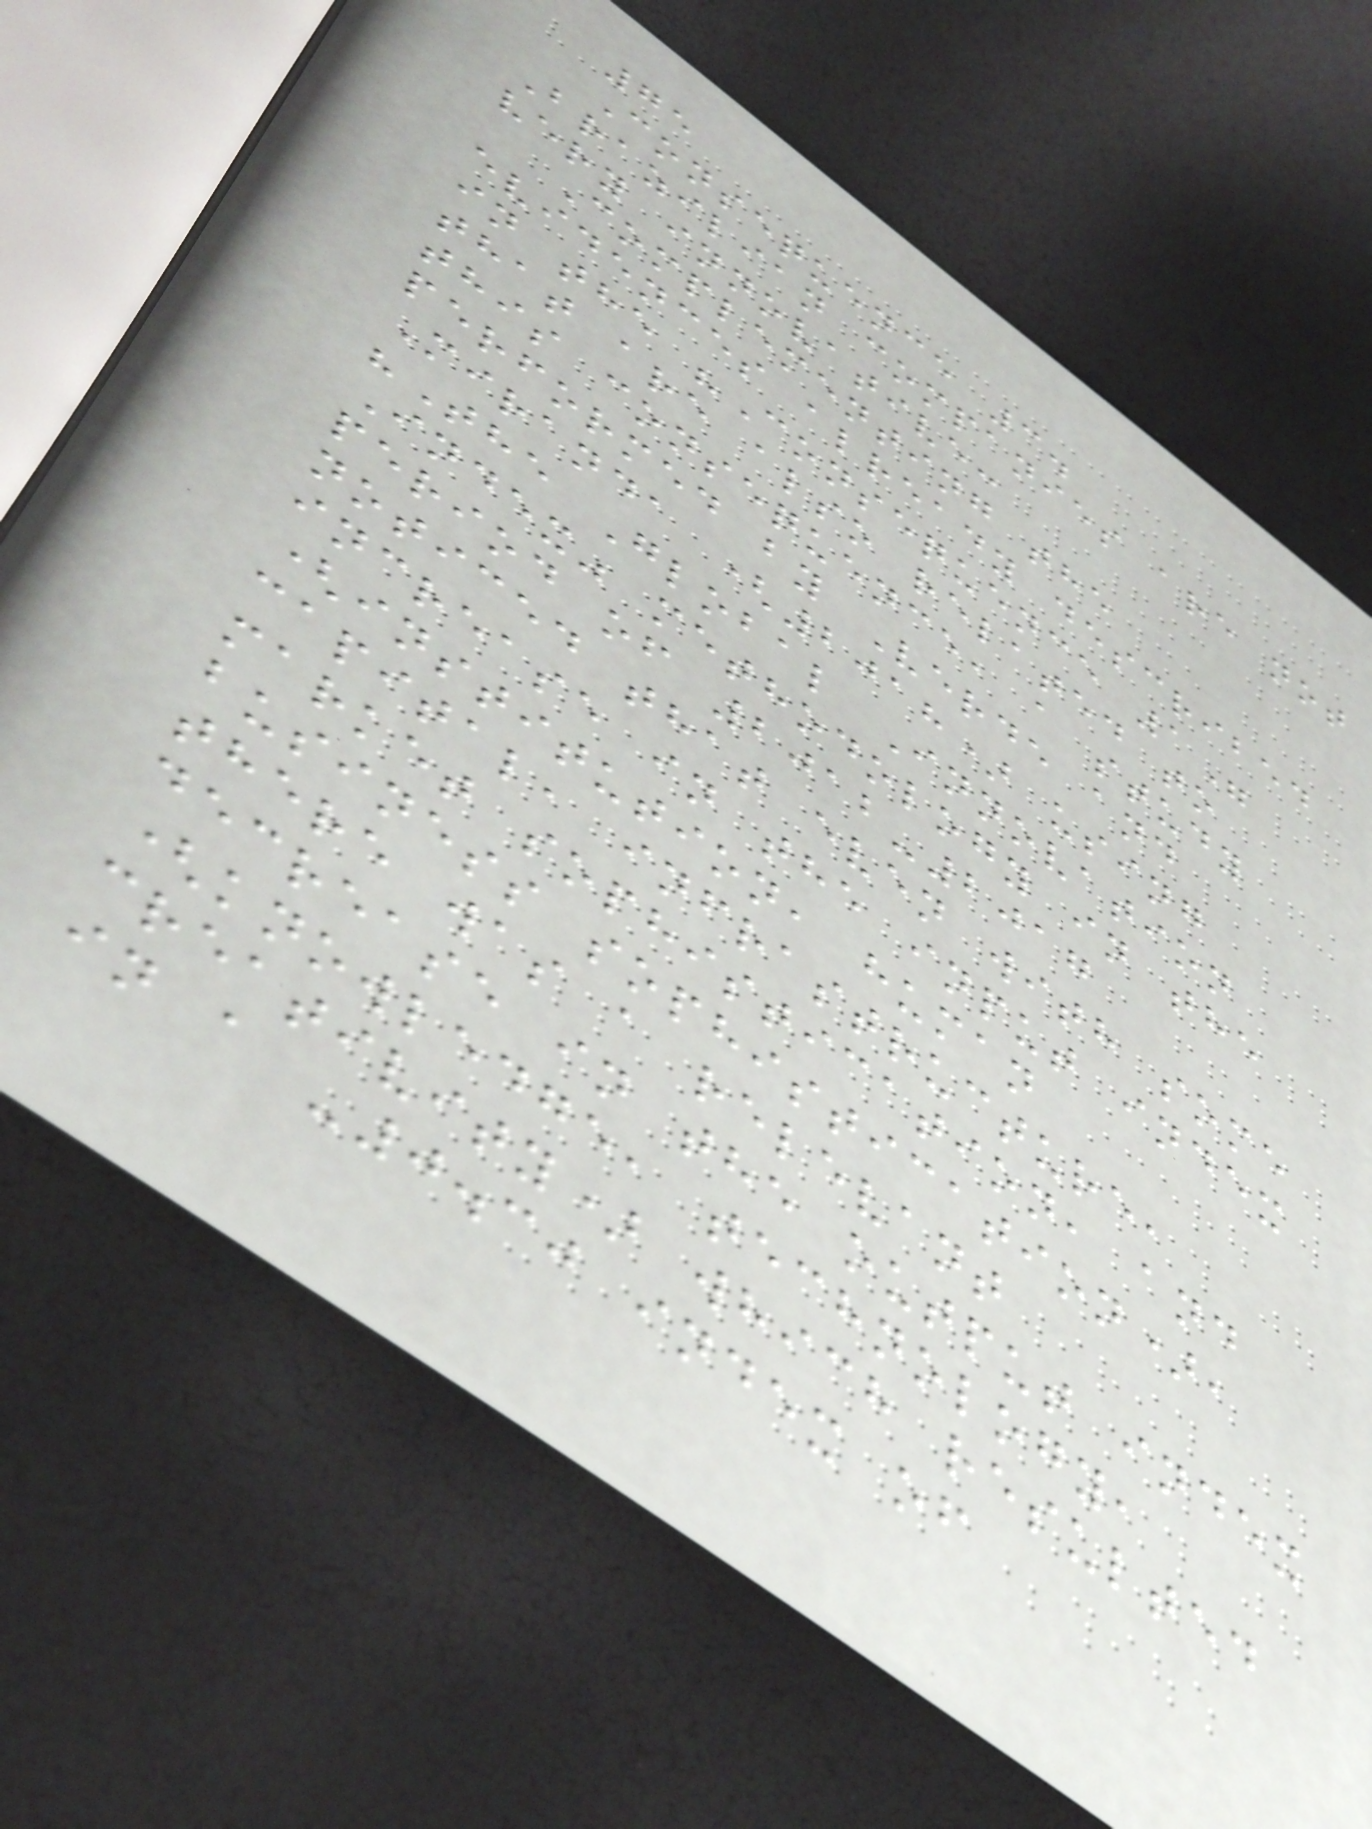75
Consequence 3.
Brazilian companies are not
very innovative:
Complementing the
evidences already described
in the "Consequence 1"
that are also related to
this consequence, a study
performed by Verde and
Miranda (2018) using
"The Global Innovation
Index" methodology in the
period of 2012-2017
noticed that even with some
increase in the input index
(institution, human
capital, infrastructure,
market sophistication, and
business sophistication),
there was a relevant
decrease in the output index
(knowledge, technology,
creativity) which resulted
in a -0.30 index of
